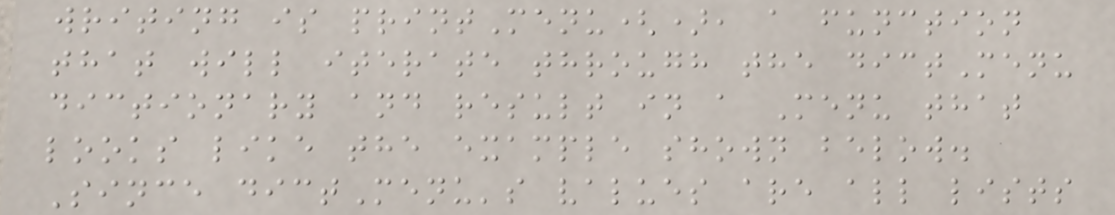writing is printMenu(), a function
that will iterate through the dictMenu
dictionary and result in a Menu that
looks like the example shown below.
Since dictMenu's values are all lists
